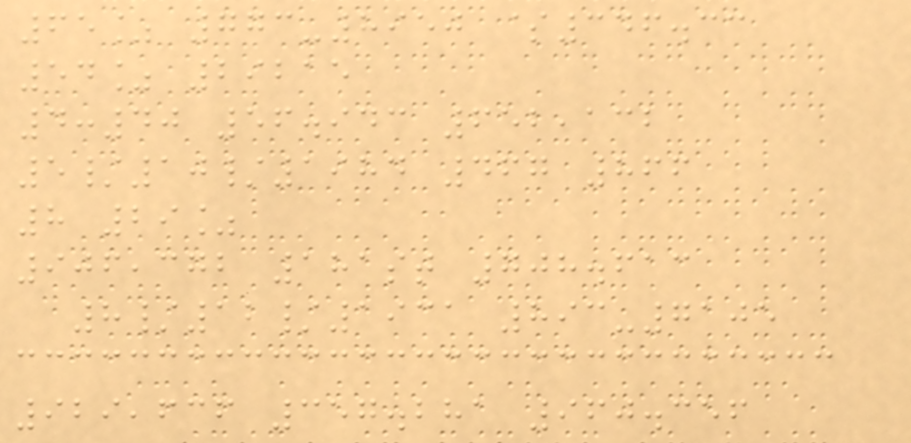65% 773-8950 $346.33
54% 29215
4:40 56.943 652,132
5/10/1984 467 866
8 29%
906,372 181st 708.613
8/12/1931 893-7105
929,636 357.281 960.356
